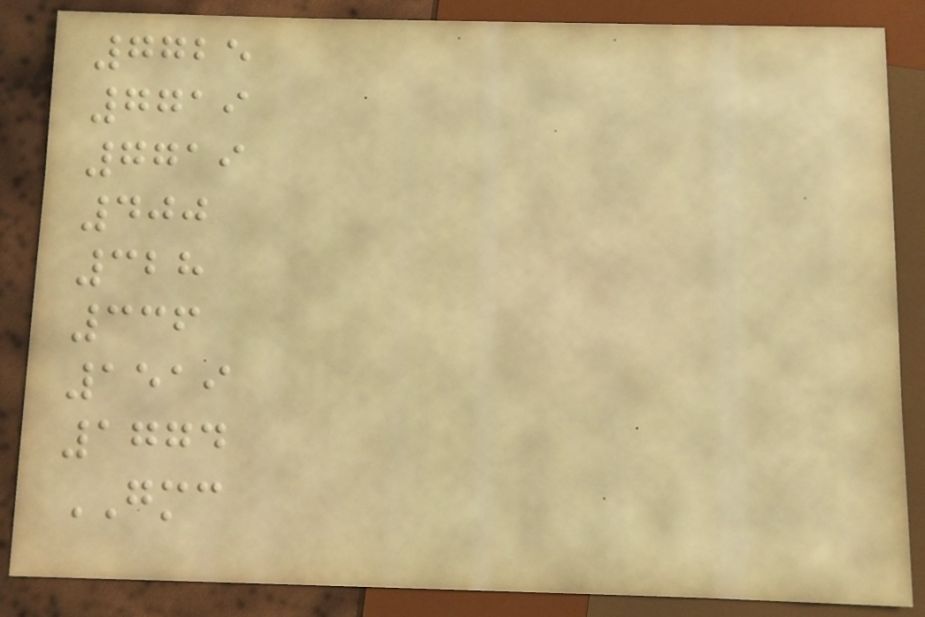7725
7719
7719
400
328
336
1519
1774
GMC
